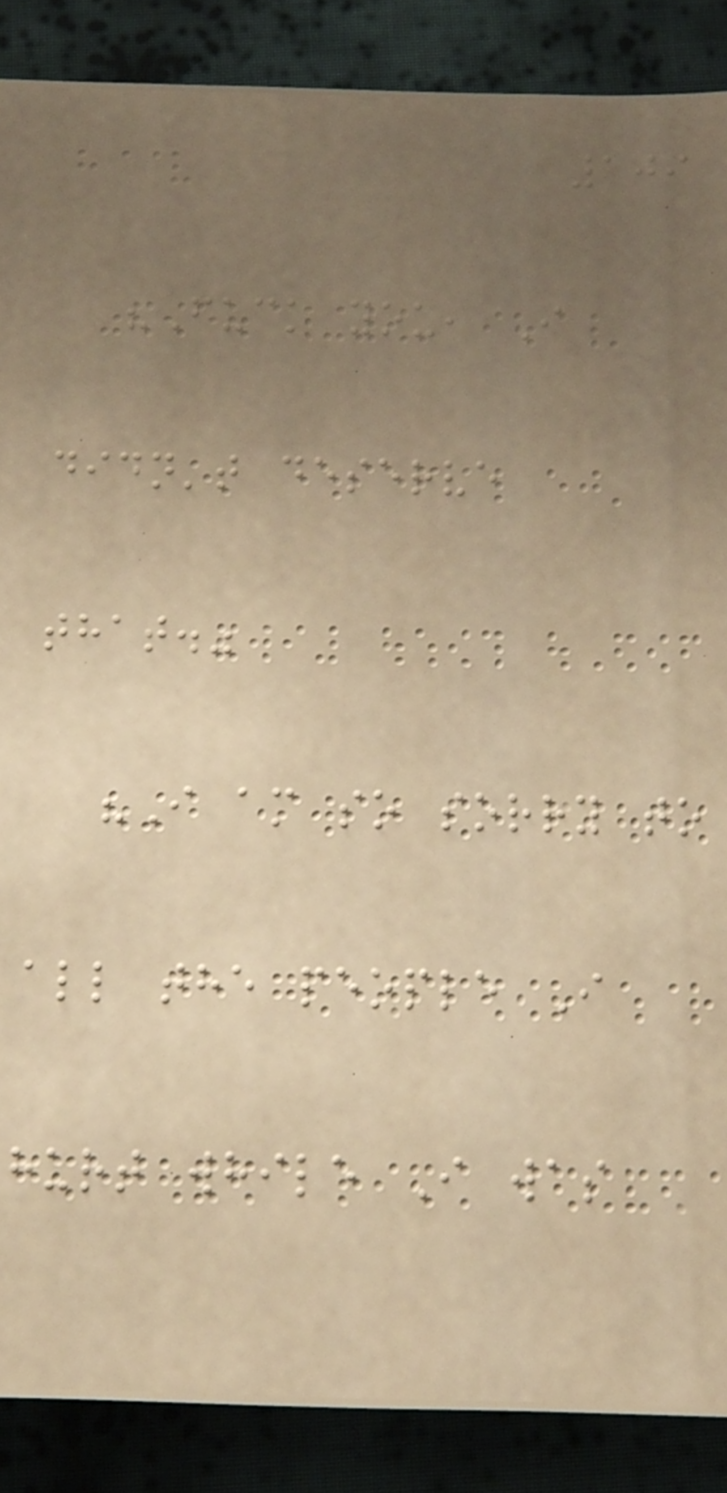109
"Fuck you, I
didn't deserve
that."
"I am so sorry to
all the people I
hurt while I was
